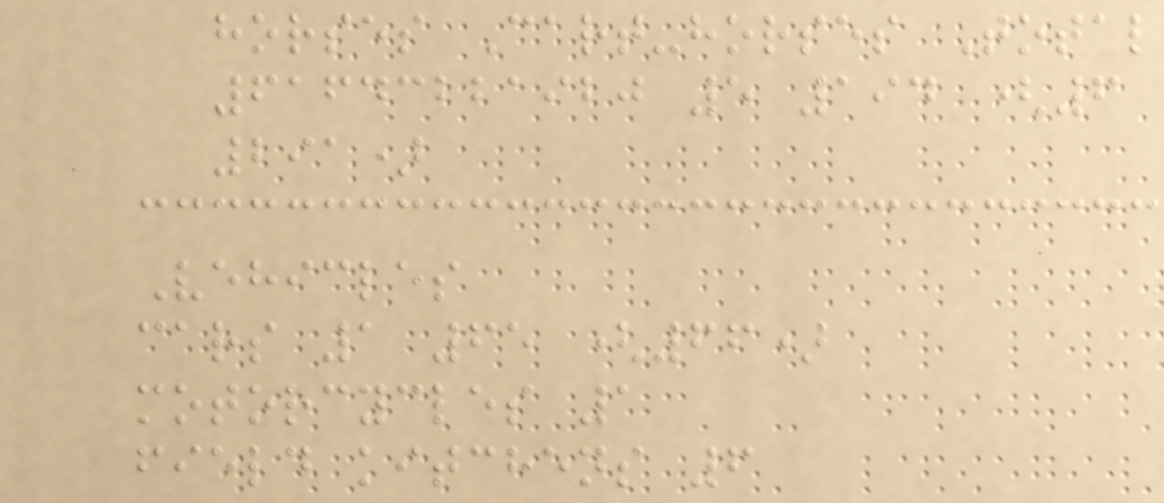horses Cart-horses Total
61643221920 5 194 (6
291)
Vehicles
cars 1 65 (66)
motorcycles 1
field kitchens 6
